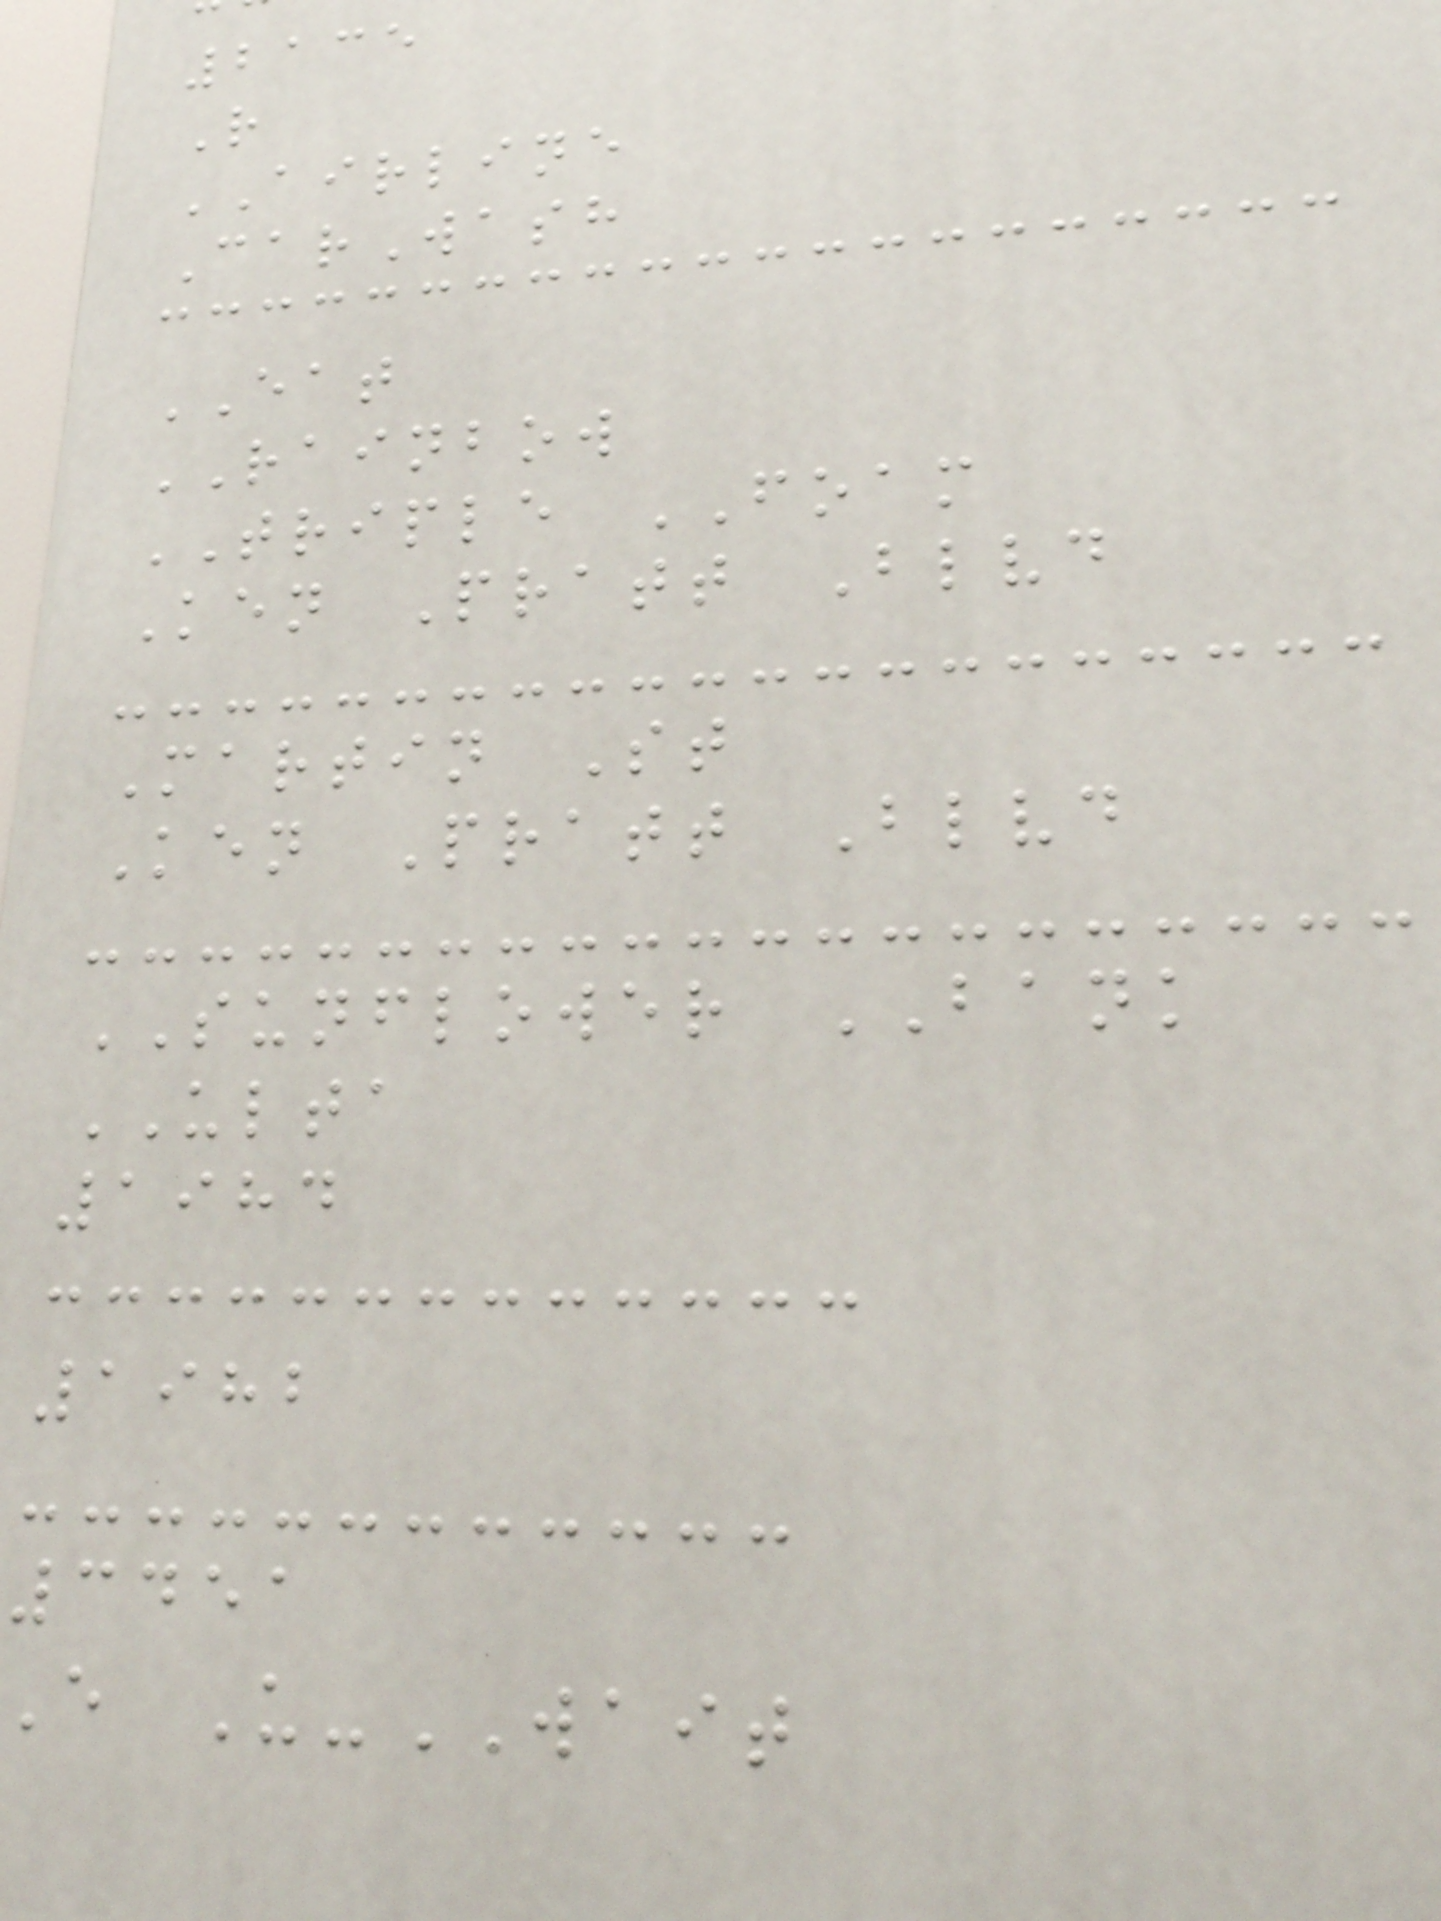2135
R
AIRLINE
CarWash
EAT
RAINBOW
TRIPLE FOAM
Ken Pratt Blvd
Martin St
Ken Pratt Blvd
SUNFLOWER BANK
ULTA
1984
1982
3451
e U-WAIT
